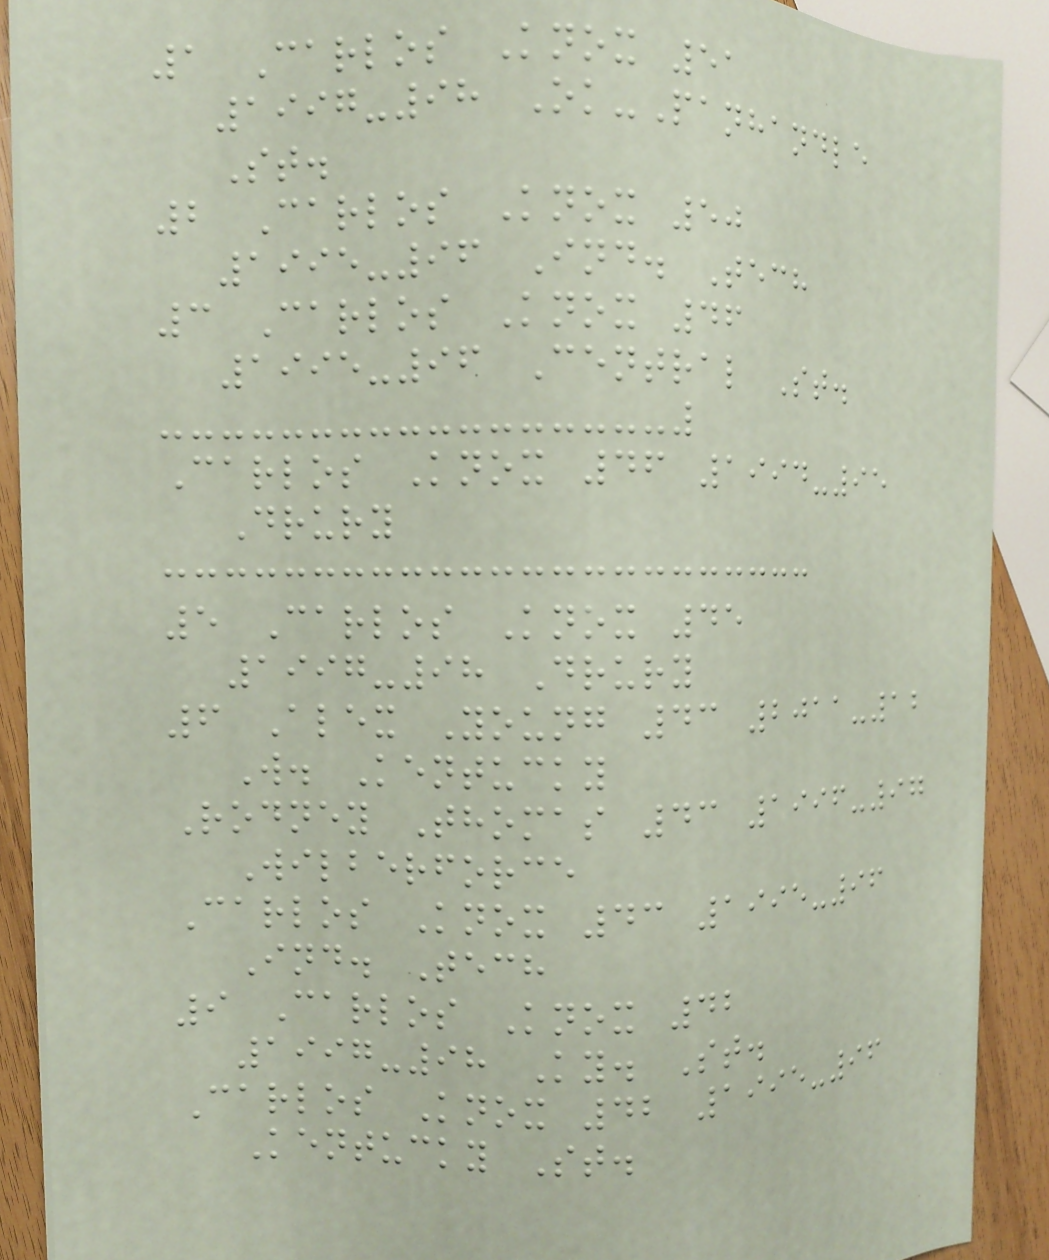1 Carlos Knox 51
1997-98 Ok-Panhandle
St.
2 Carlos Knox 50
1995-96 Ind. Tech
3 Carlos Knox 46
1995-96 Central St.
Carlos Knox 46 1994-95
Drury
5 Carlos Knox 45
1997-98 Drury
6 Alex Young 43 2011-12
W. Kentucky
Rodney Thomas 43 1996-97
Wilberforce
Carlos Knox 43 1995-96
Ind. Tech
9 Carlos Knox 42
1997-98 Ky. St.
Carlos Knox 42 1995-96
Kentucky St.
